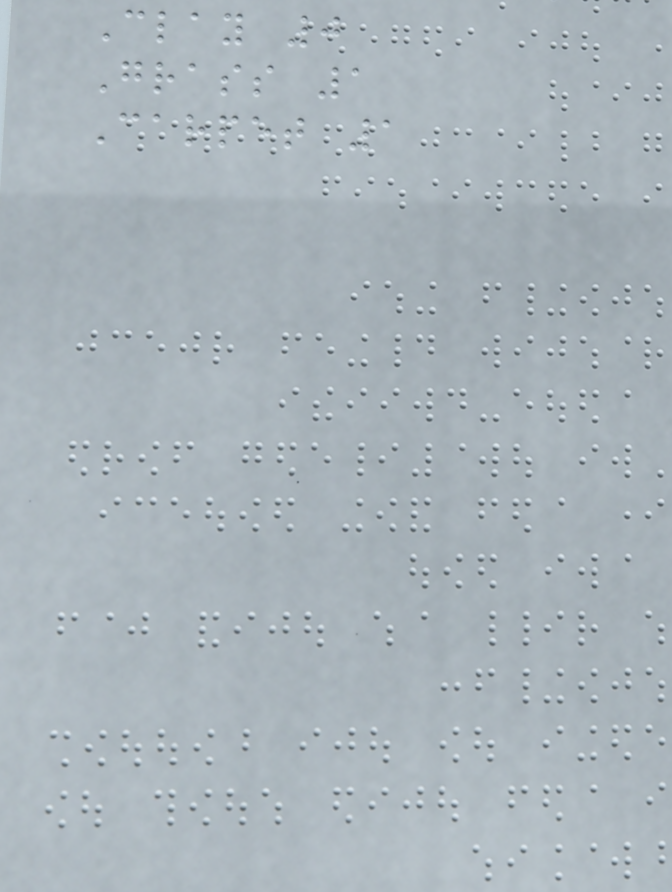Clay 0
Grass 1
Carpet 1
